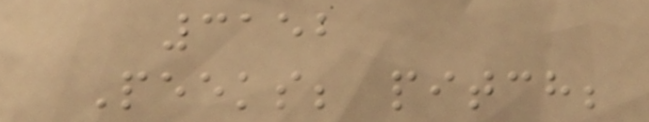3152
Peeks; pitch;
